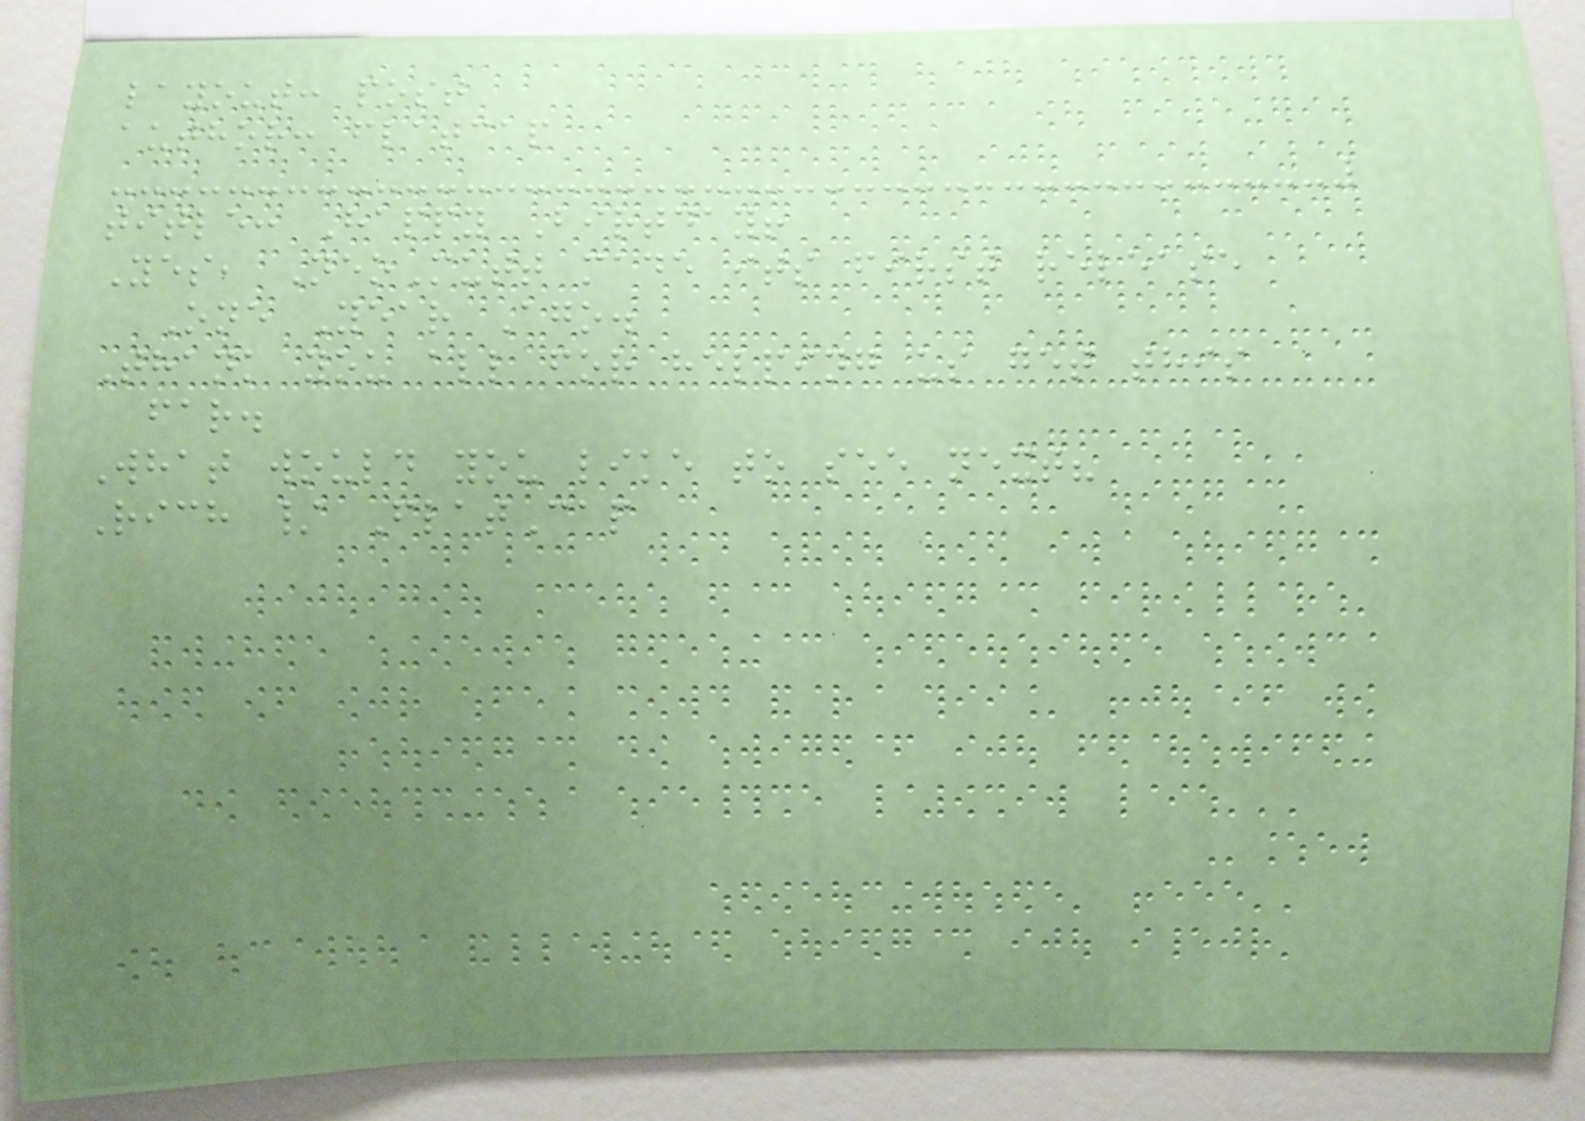layout: post
author: flatcap
title: Happy Birtday!
Yes, NeoMutt made its first release
One Year Ago.
Thank you all for helping us get this
far.
What would you like to see next?
Rich / FlatCap
